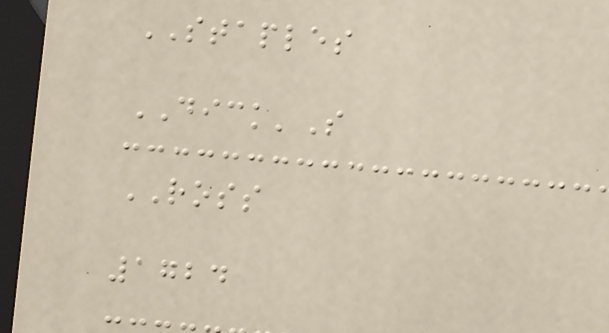STAPLES
DICK'S
ROSS
1724
